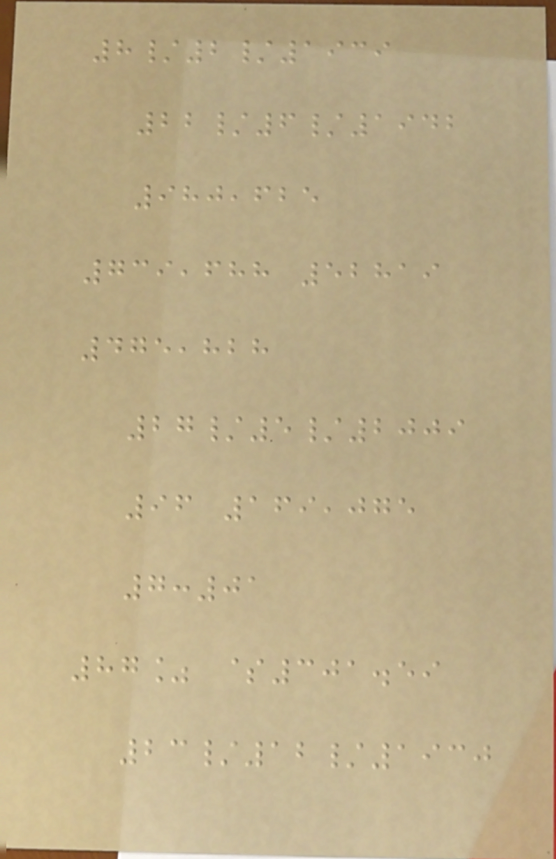8/2/1939
22/6/1942
980,625
739,688 52819
475,828
27/5/2009
96 169,075
7:01
87% $301.59
23/12/1930
